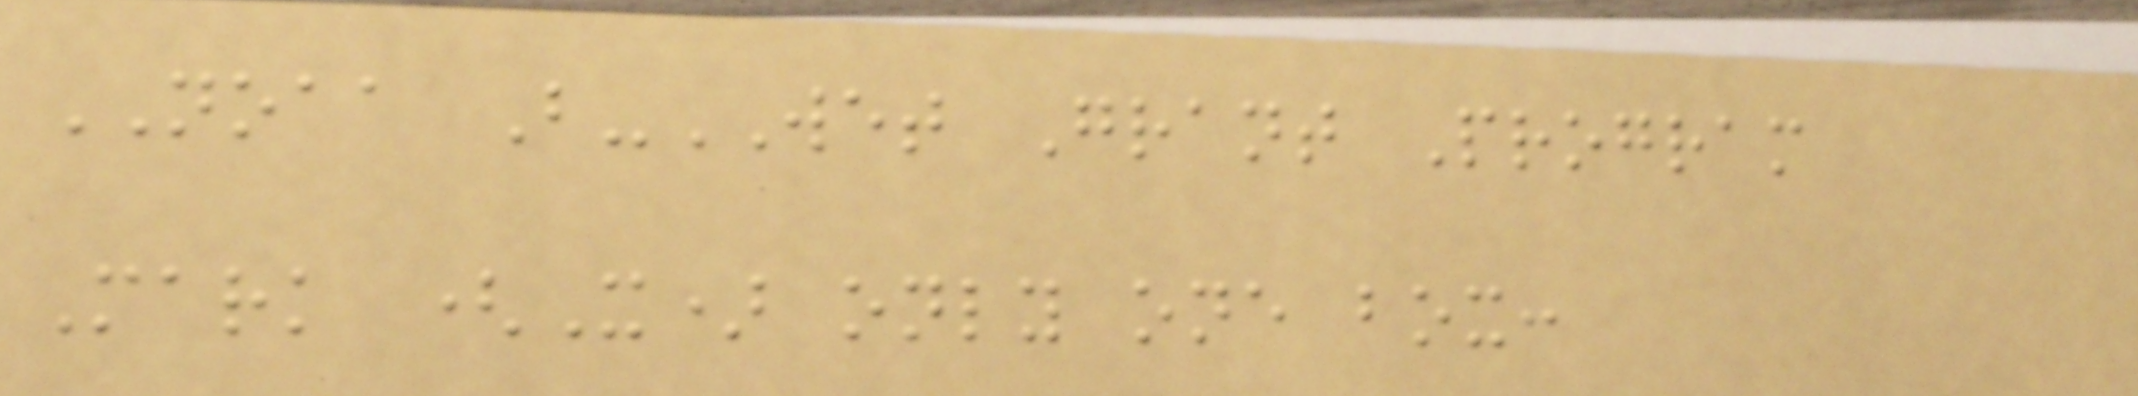NOAA B-WET Grant Program
Mark (X) only one box:
